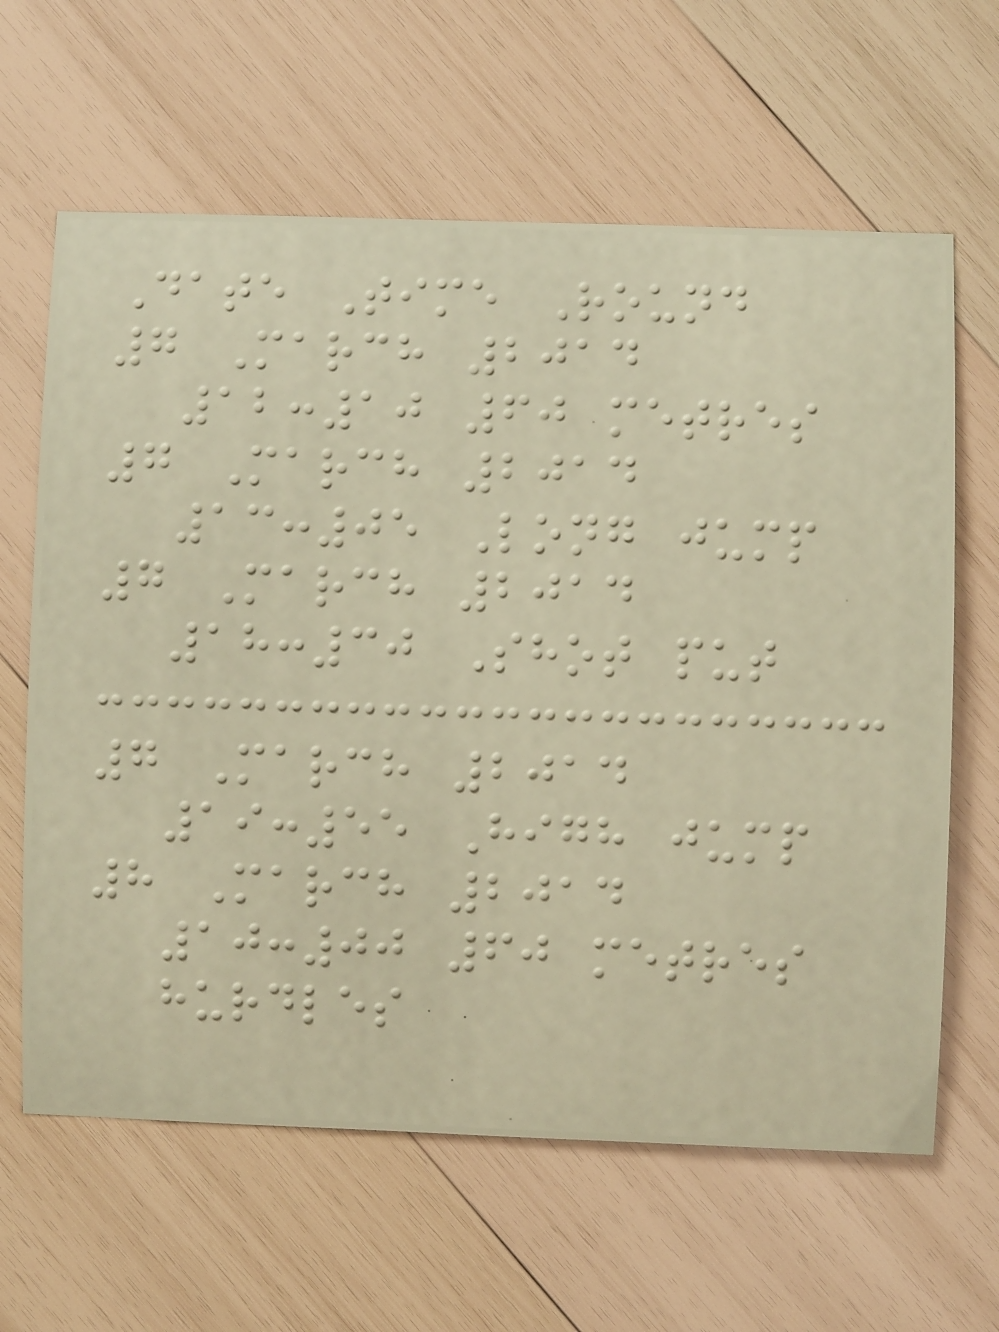Date Time Round
7 March 2014
12:10 60 metres
7 March 2014
13:05 Long jump
7 March 2014
18:30 Shot put
7 March 2014
19:55 High jump
8 March 2014
10:00 60 metres
hurdles
